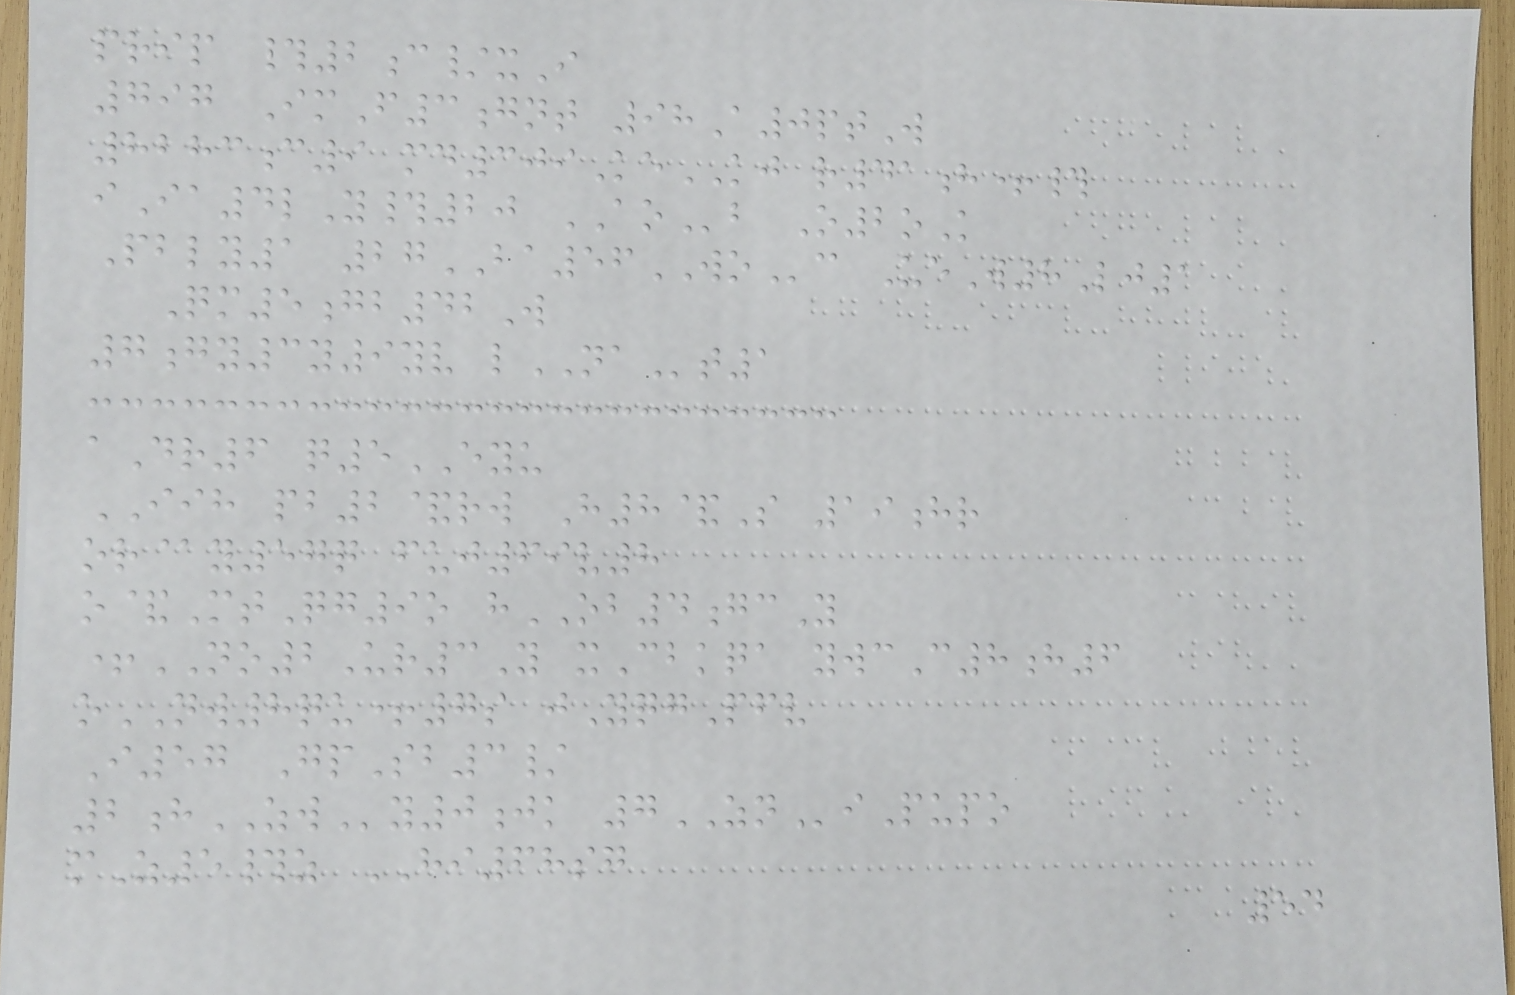prip #2c/xI
797 ImF3gnt 98A0ptW
8283c9 md309KeKJ r41h+#
iIa4lY#20 AOb O2oK
Pbly1 27BA56WOc UeW8Lj1
Qm5gb42W
7gy3y9yv lNAt1
aDr6 q5EYU
IIH pb2&rw H8&S 19hr
or@y57q fuj69v8
o&MtQg9o hOB4gcY
+NO2Ur3Y xCbkqa ywcC8h6
oNW8qu+7s jYqgPfv
I57 GpSb3/
2hZWy0jk 7ZNiPupo
mZ5#z HI68sg
54
